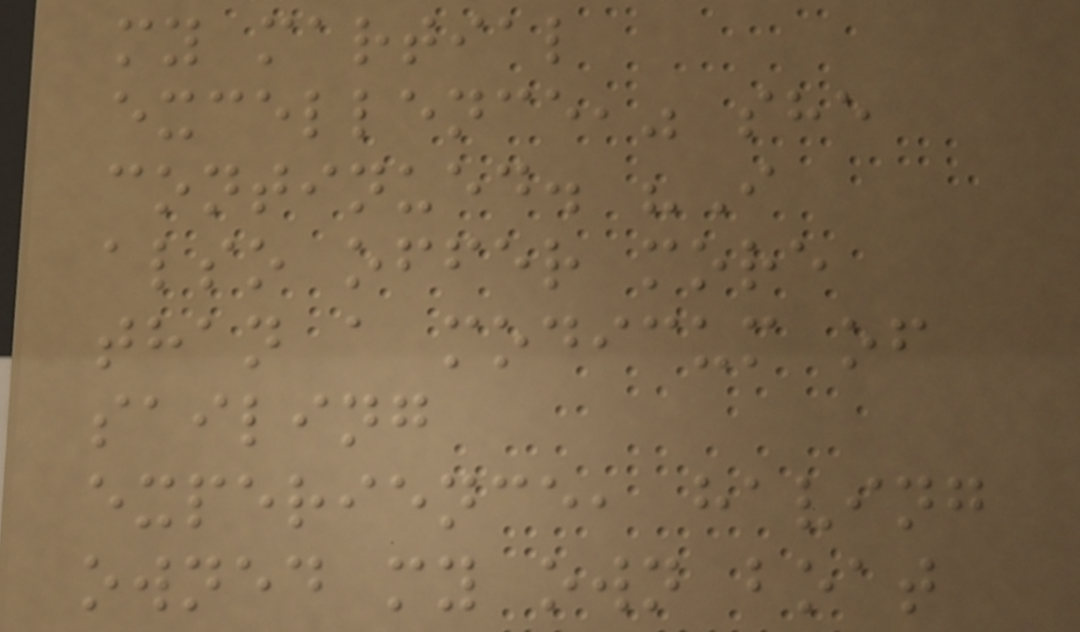my martial
excellence," she
continued. "I
also offer more
than a modicum of
sailing
experience, having
owned my own boat
